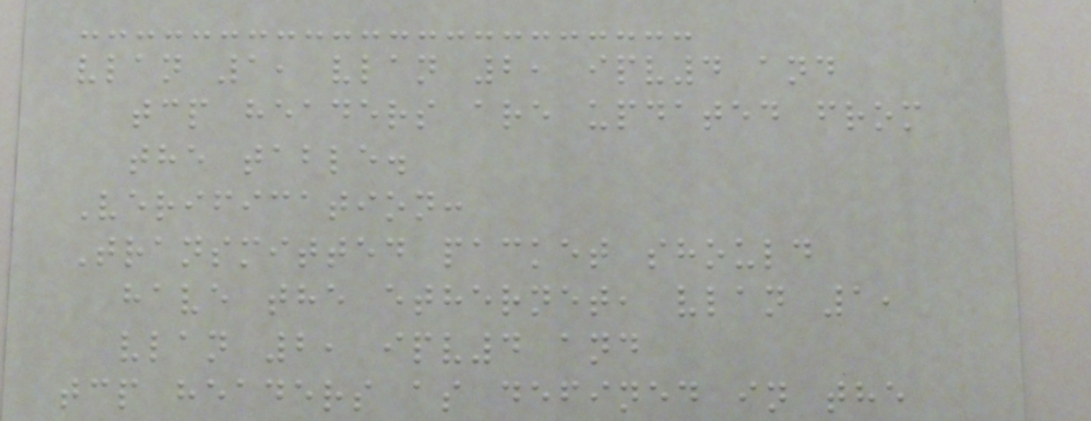vlan 1, vlan 2, ipv4 and
tcp headers are updated from
the table.
Verification:
Transmitted packet should
have the ethernet, vlan 1,
vlan 2, ipv4 and
tcp headers as defined in the
